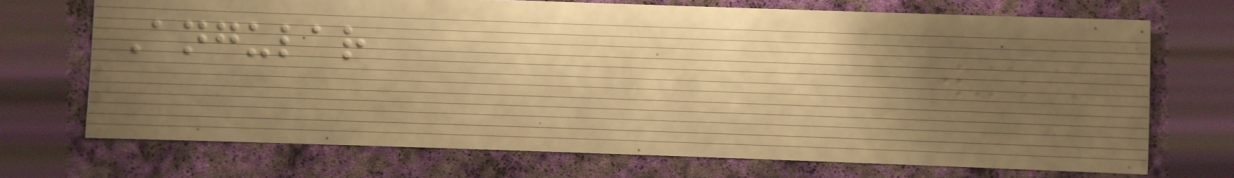Angular
